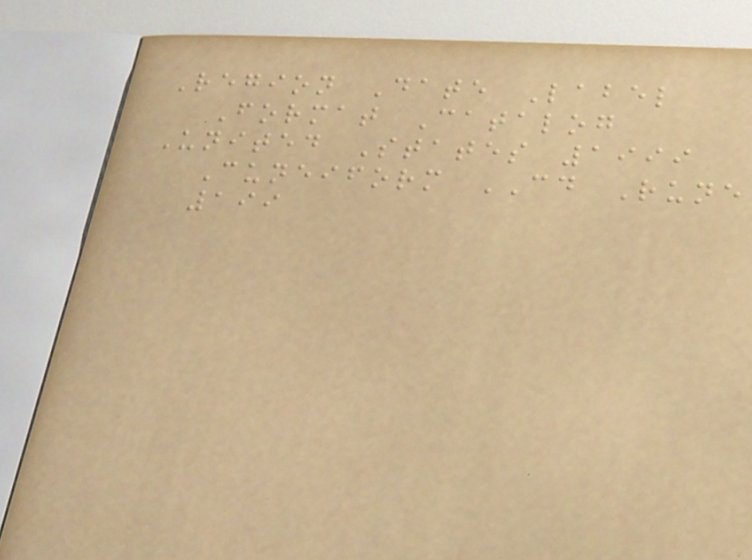Region Date Label
Format Catalog
United States 1999
Cuneiform CD Rune
199
